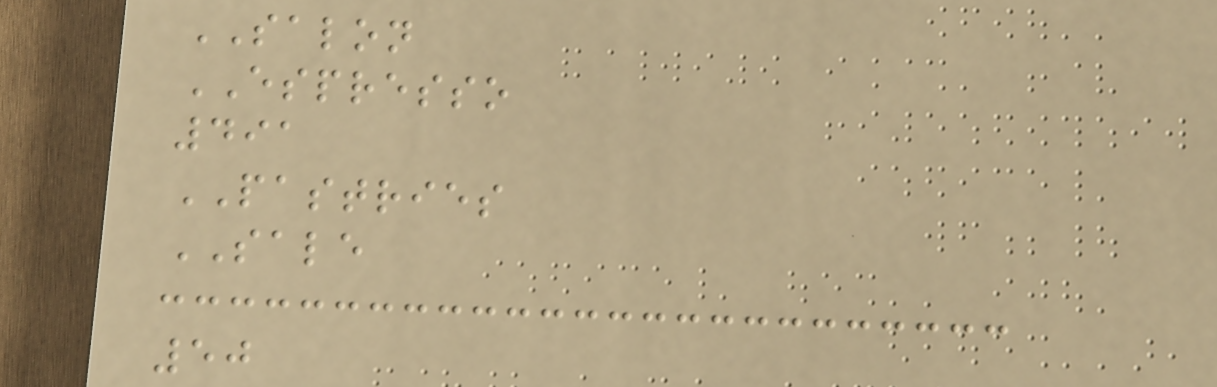SALON
ESPRESSO
491
PASTRIES
SALE
50
